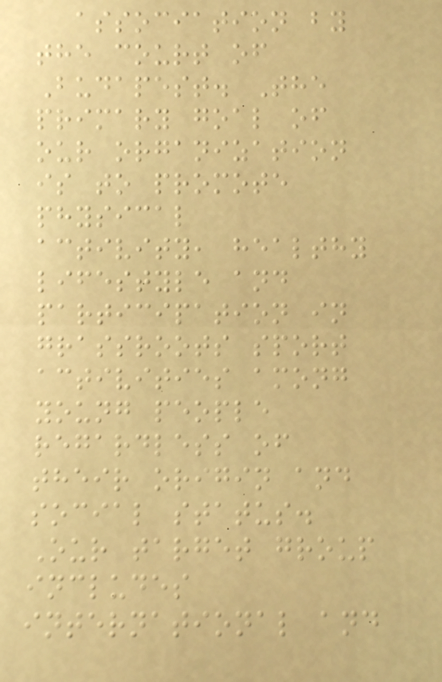association by
the court of
Budapest. The
primary goal of
our organization
is to promote
physical
activity, healthy
lifestyle and
participation in
grassroots sport
activities among
young people
regardless of
their origin and
social status.
Our target group
includes
international and
